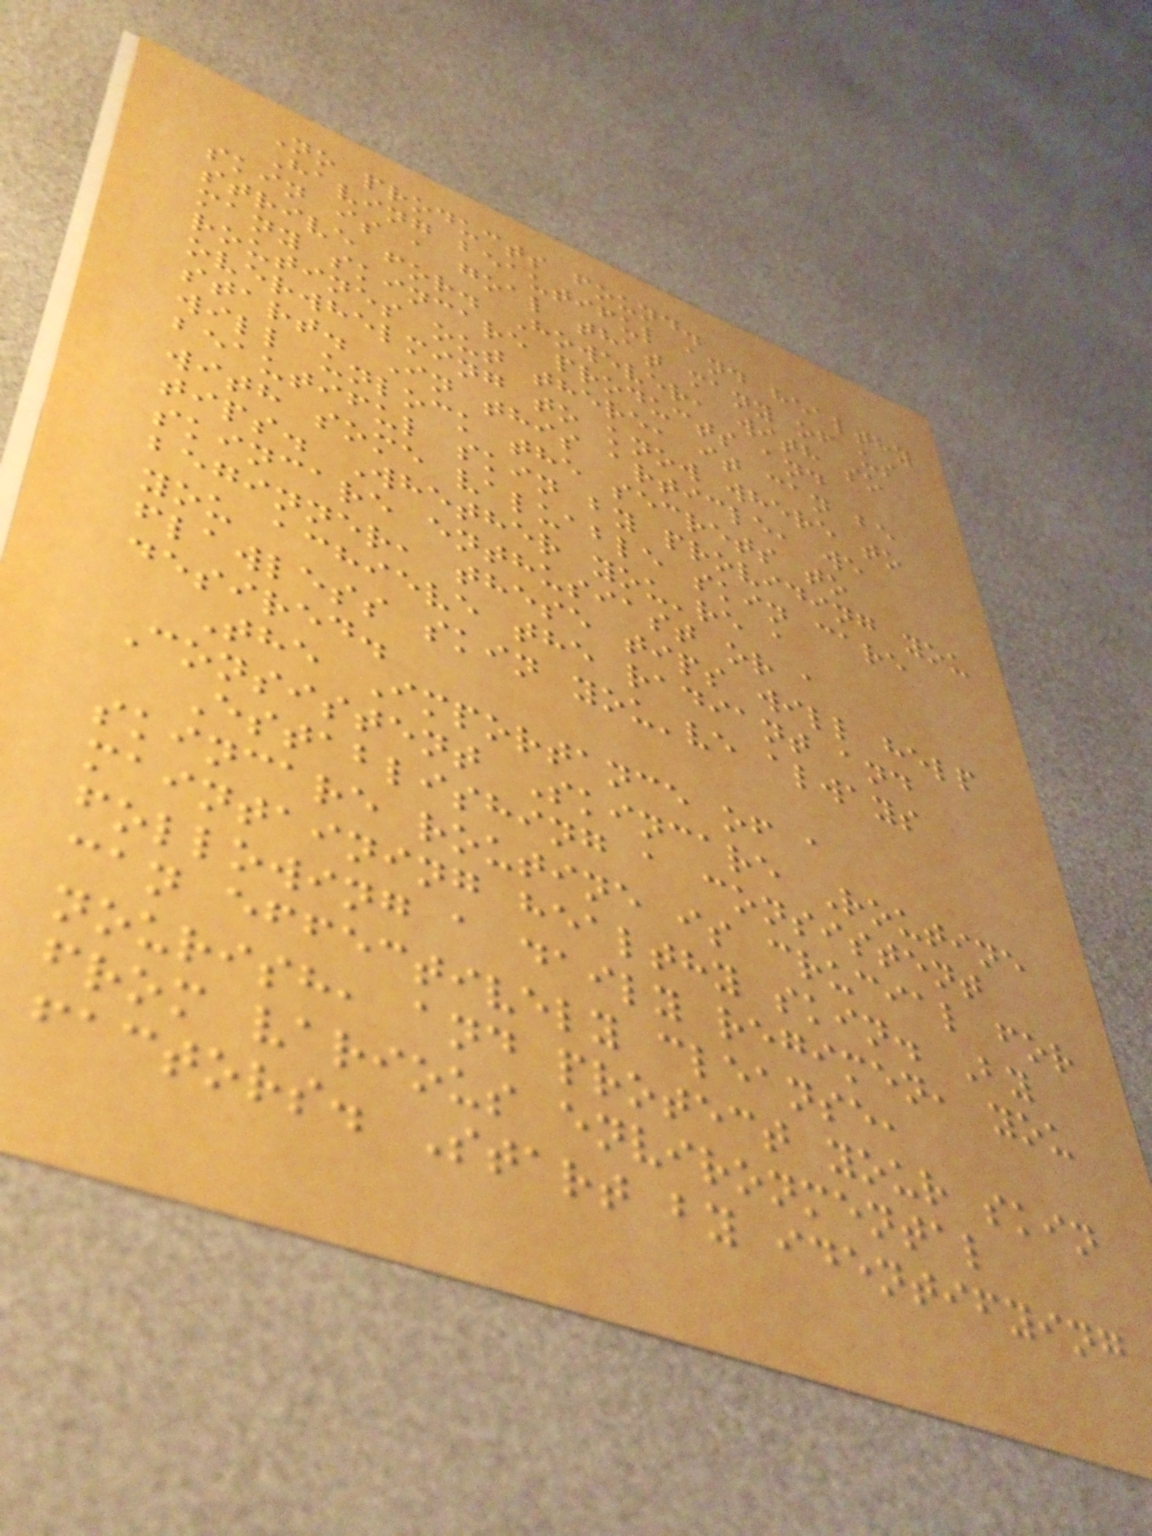No products found.
Having beautiful and healthy
skin is a goal that many of us
strive for. However, with so
many skincare products and
routines out there, it can be
overwhelming to know where to
start. In this article, we
will unlock the secrets to
beautiful skin by providing you
with some valuable skin care
tips. Whether you're a
skincare enthusiast or a
beginner, these tips will help
you achieve the radiant and
flawless skin you've always
desired.
The Importance of a
Consistent Skincare Routine
Establishing a consistent
skincare routine is crucial for
maintaining healthy skin. By
following a daily regimen, you
can effectively cleanse,
nourish, and protect your skin
from various environmental
factors. Start by identifying
